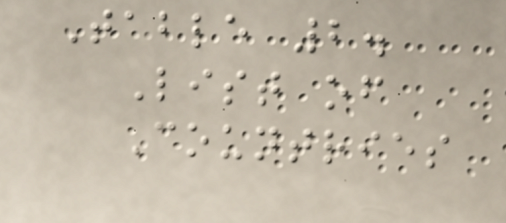Table 2.
List of
Countries
